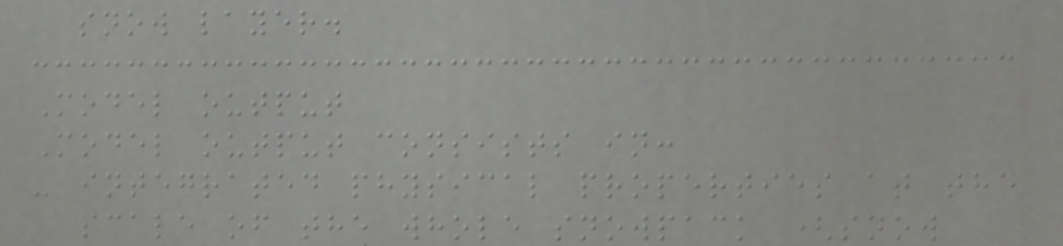snow layer.
Model output
Model output consists in:
- integrated physical properties at the
scale of the whole snowpack (snow
